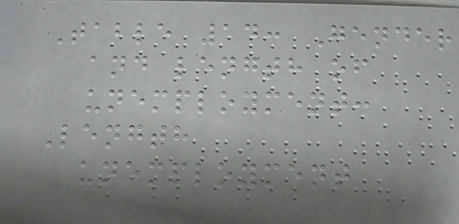Table 14: Gender
and length of
unemployment:
Length
unemployment
